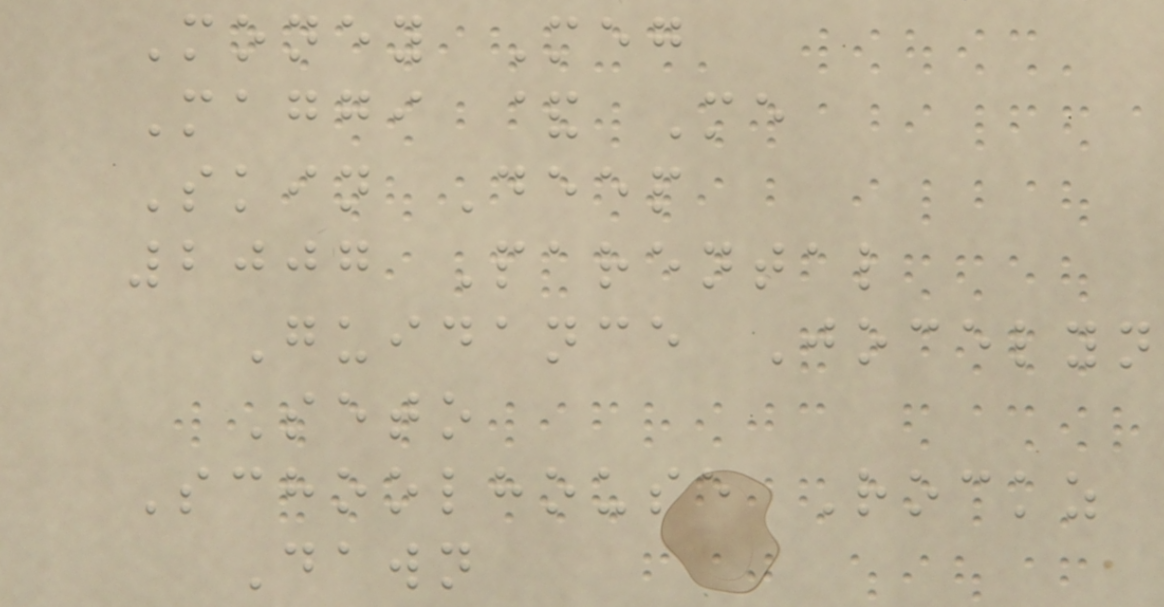Money Meg
Maggi & Me
Skin Deep
2007 Parental
Guidance Jocelyn
Seto
Schoolhouse Rockz
Dawn
